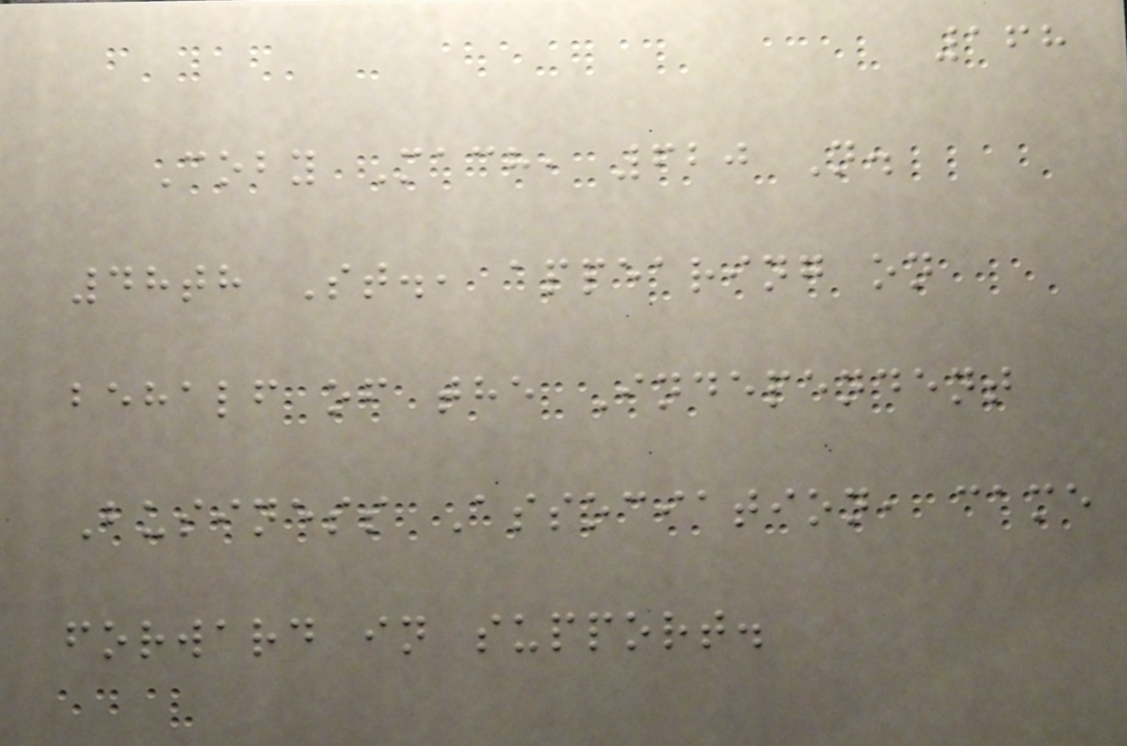168
Coby Mach, 620 N.
48th St., appearing on
behalf of the Independent
Business Association, came
forward in support.
